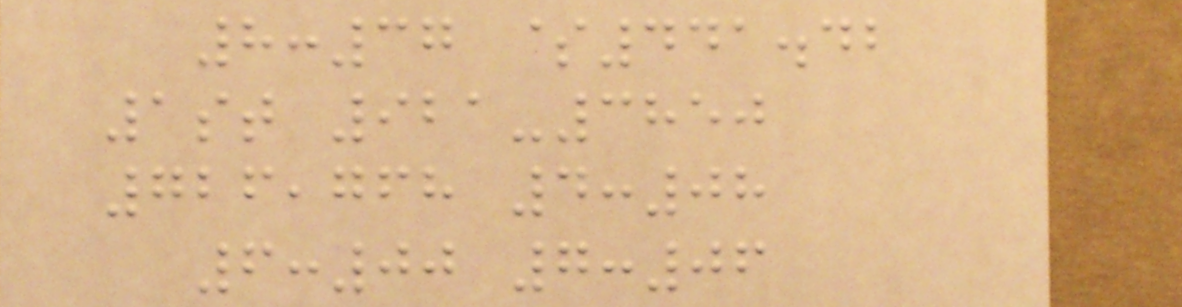8:37 $441.42
1st 921-3850
726,768 4:08
6:00 7:06
